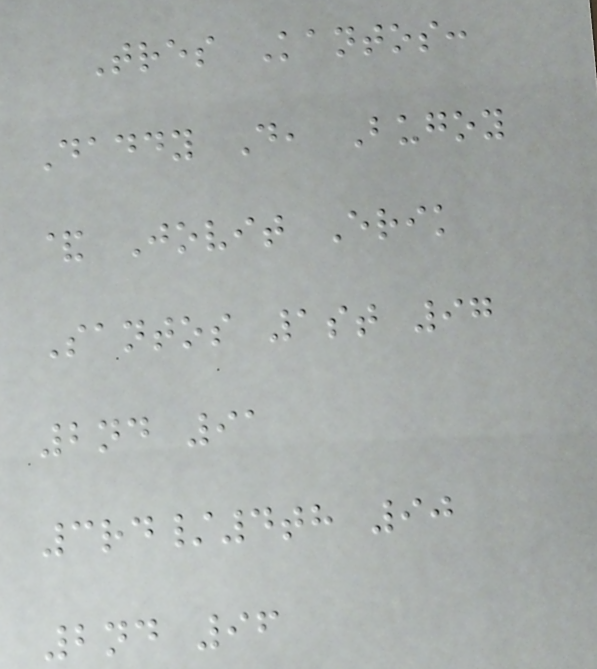Tres Kantos:
Daddy D, Bugoy
& Jovit Erik
Santos 1st 97
2nd 91
3rd/4th 90
2nd 96
